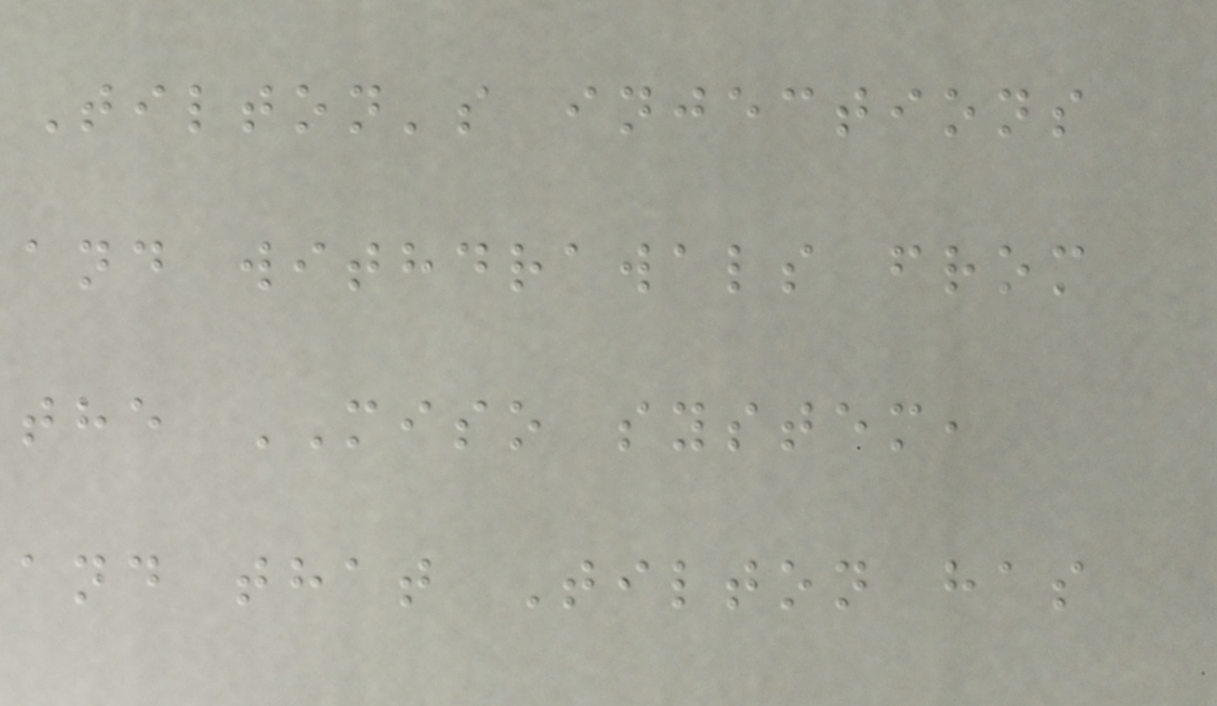Tilton's injections
and withdrawals from
the MISO system,
and that Tilton has
